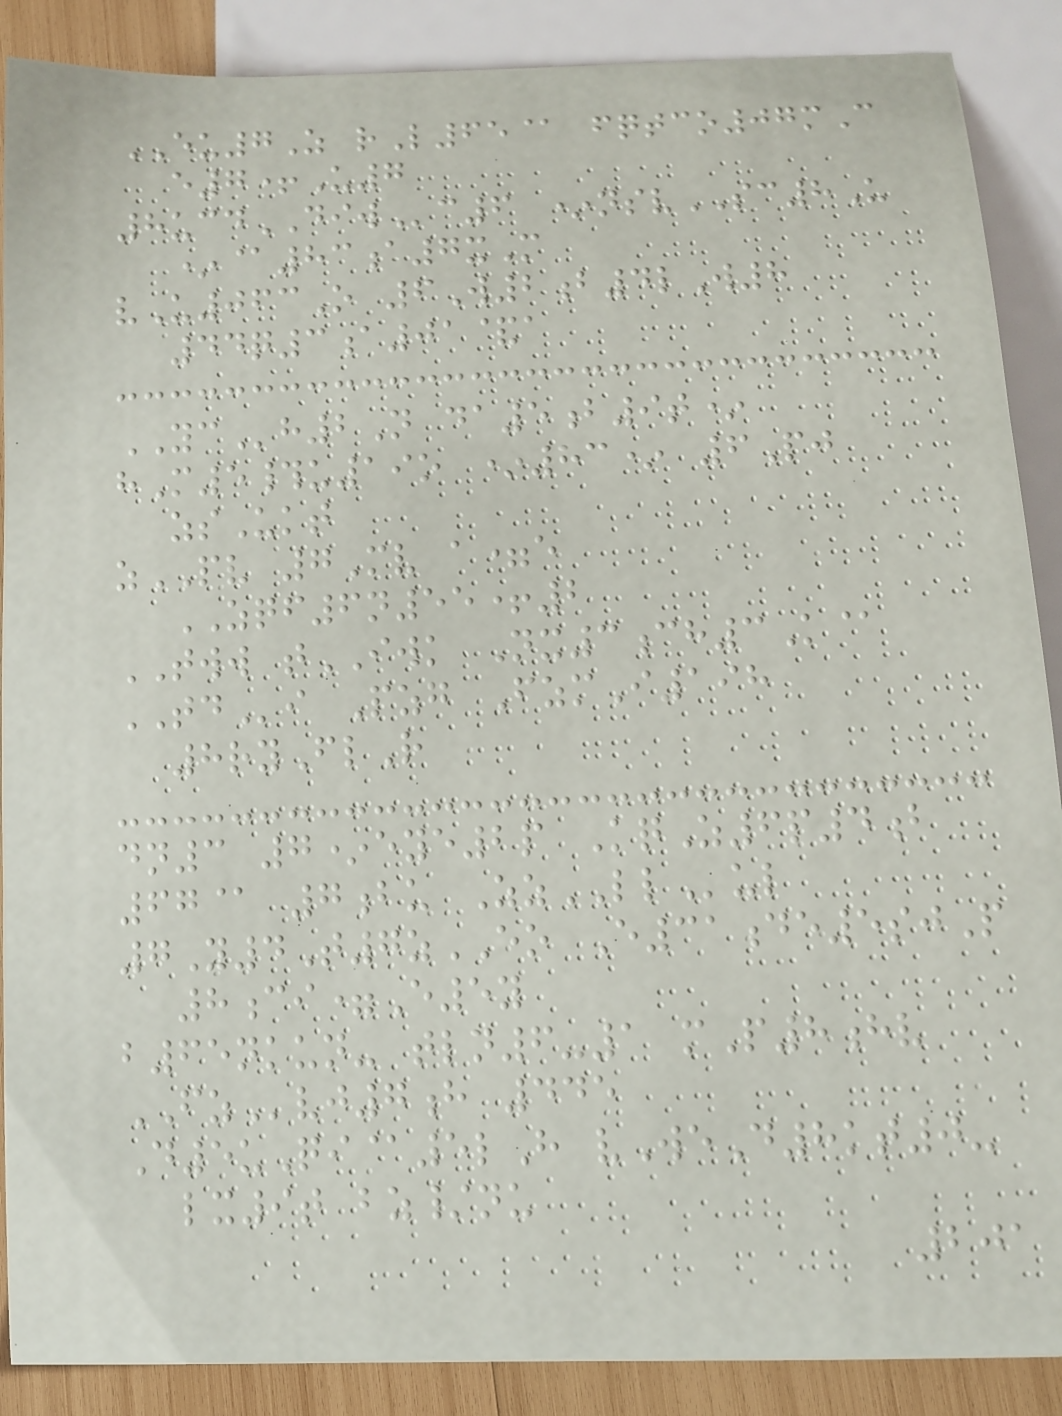EU7Z rL65@ fqtco07mC
e7+U7
8ucdDIWc6 *nsvSC8U
*@83a7xM
vU063O 6W2b4lW8
44q3a01&a
YCh2N da5b9t*
hM5#u19o *83* 6Pj
zsUkt
zPV 7Mv a=e
ZQF6n55+2
TWW tIWK Nx3ch3K@
TDi Pzg FzmI198
8ryFlR
dn3 7*eye2p KqZ6p4b
67@ 7bu ZzLLul
7Y4T7zEO E31de5sjP
8ci=E5y
b65nkun- tln6-1 mP8hv
FZvj7h 445
D5uQi@5lH vWeD8kt0-
lx9t bz/nu
201
